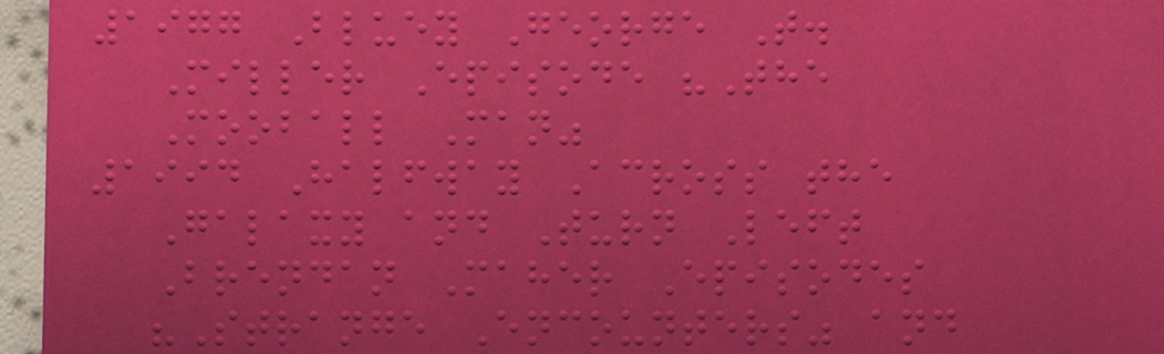1977 Bluey George T.
Miller Episode "The
Mooball Man"
1994 Halfway Across the
Galaxy and Turn Left
Brendan Maher Episodes
"Strange Encounters" and
